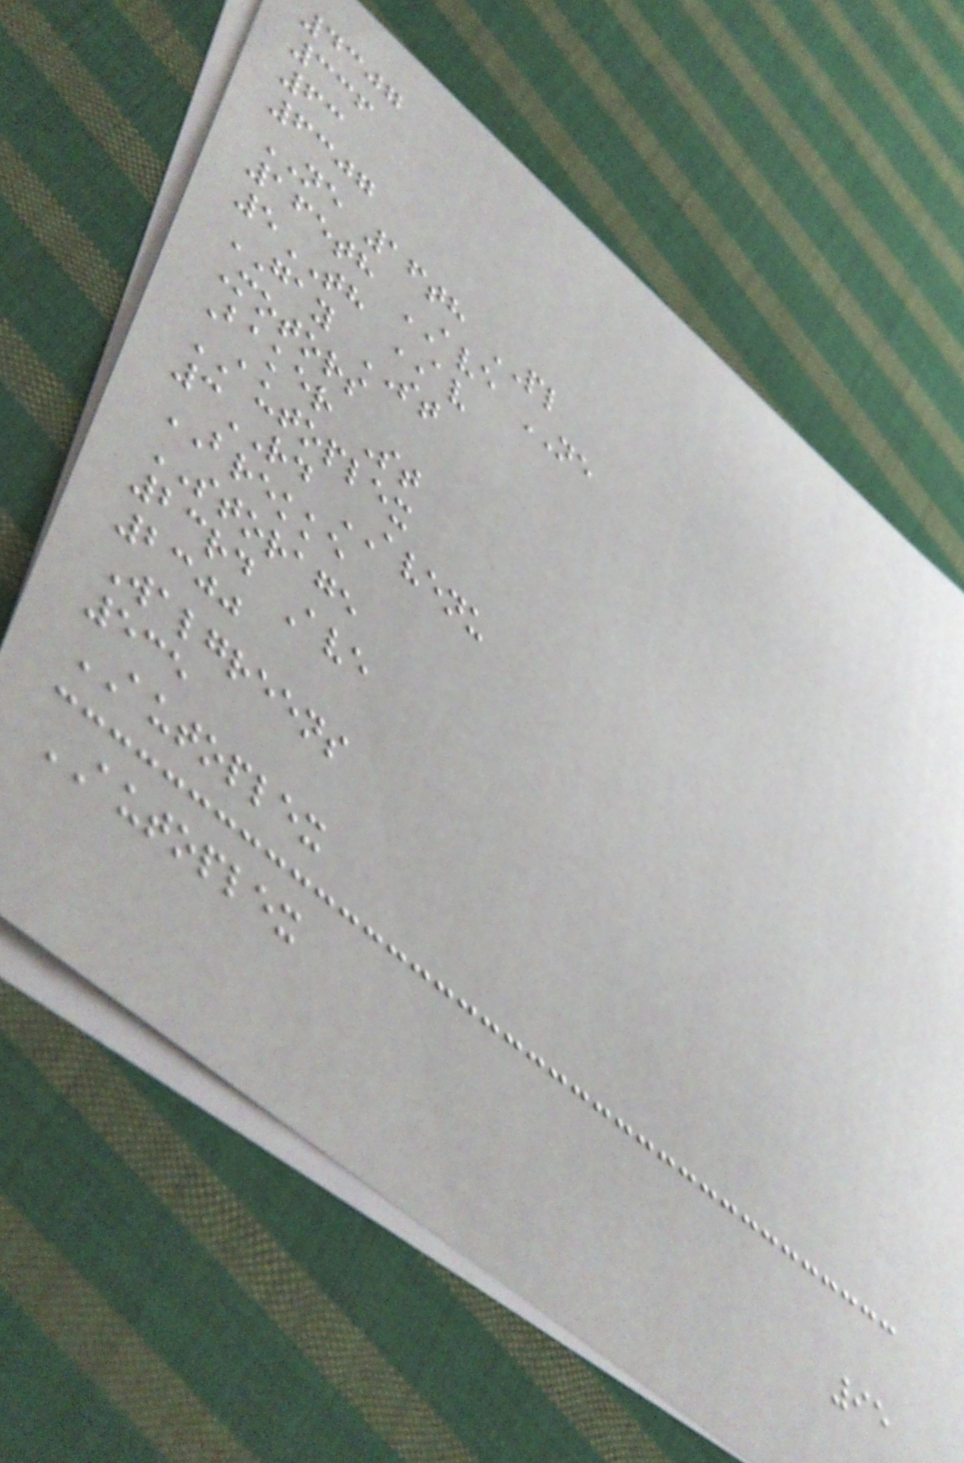4307
336
63
6307
NE 16th PL
165th AVE NE
5TH AV
GAY ST
Motors
Baker St
AUTOPLEX
3RD AVENU
BREKKE
STORAGE
23rd Ave
2300
Walgreens
535
AUTOPLEX
AUTOPLEX
95
